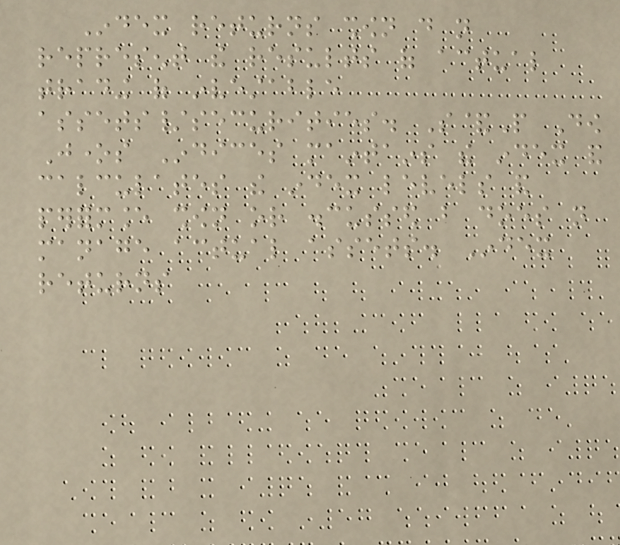Index returns shown do not
represent the results of actual
trading of investable
assets/securities. S&P Dow
Jones Indices maintains the index and
calculates the index levels and
performance shown or discussed but does not
manage actual assets. Index
returns
